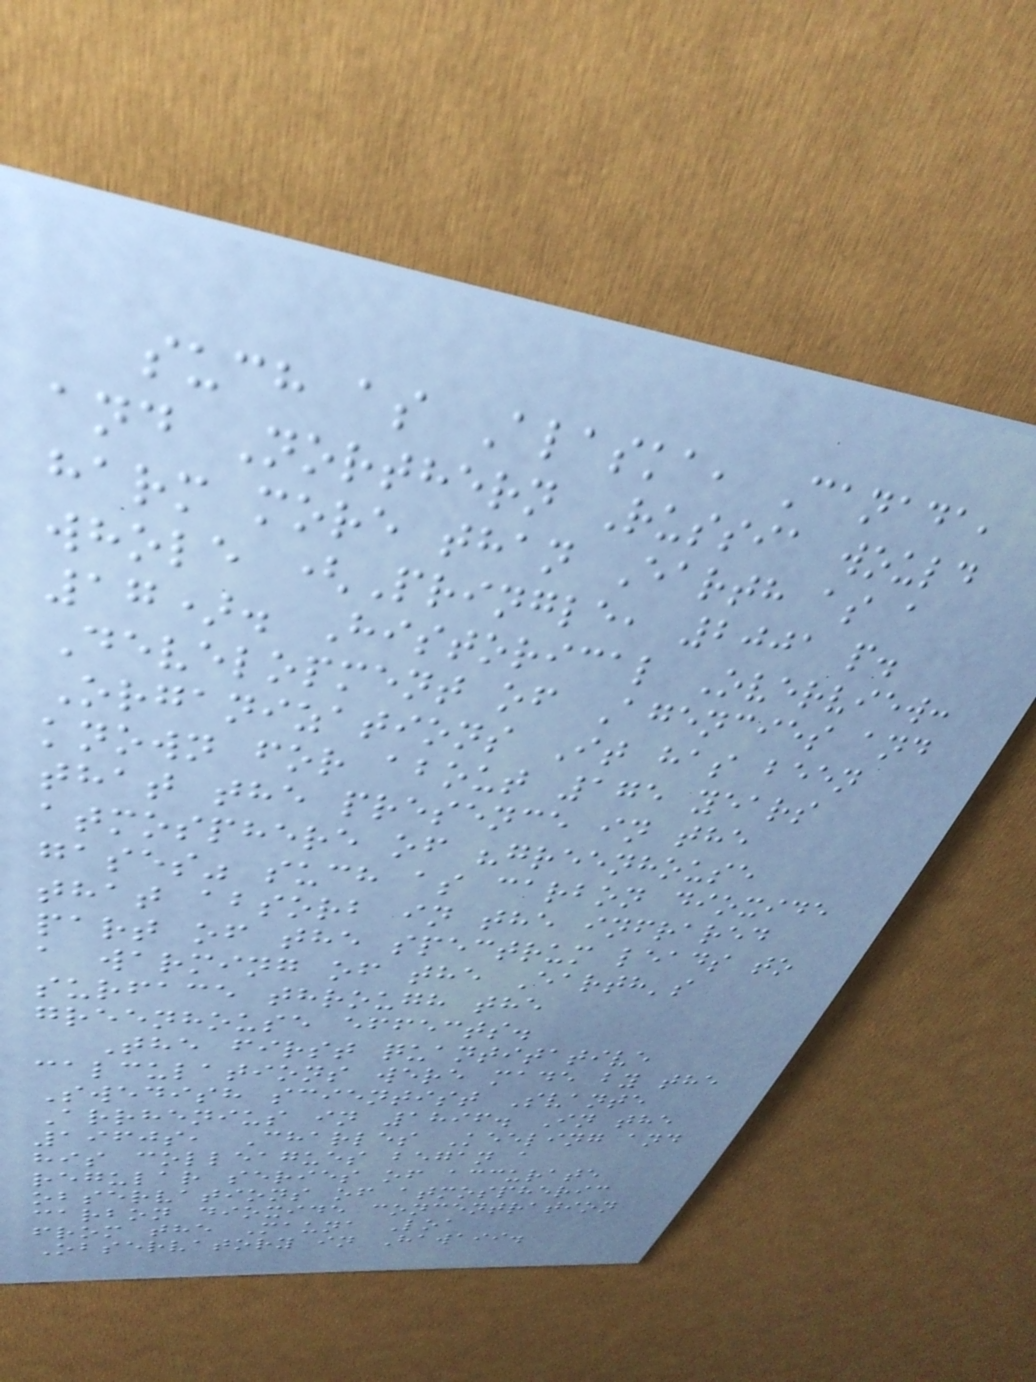such as Alaska, Canada,
and Northern Russia would
harm more than Earth as a
whole (Pringle, 2001 p.
17). Historical Overview:
Development of Agencies and
Organizations It has been
known for about 175 years
that the presence in the
atmosphere of "greenhouse
gases" such as carbon dioxide
that absorb in the infrared
part of the spectrum leads to
a warming of the Earth's
surface through the
greenhouse effects.
The first quantitative
calculations were made by the
Swedish scientist Svante
Arrhenius in 1896. In the
1960s, Charles Keeling and
his colleagues began a
regular series of accurate
observations of atmospheric
carbon dioxide concentration
from the Mauna Loa
Observatory in Hawaii.
